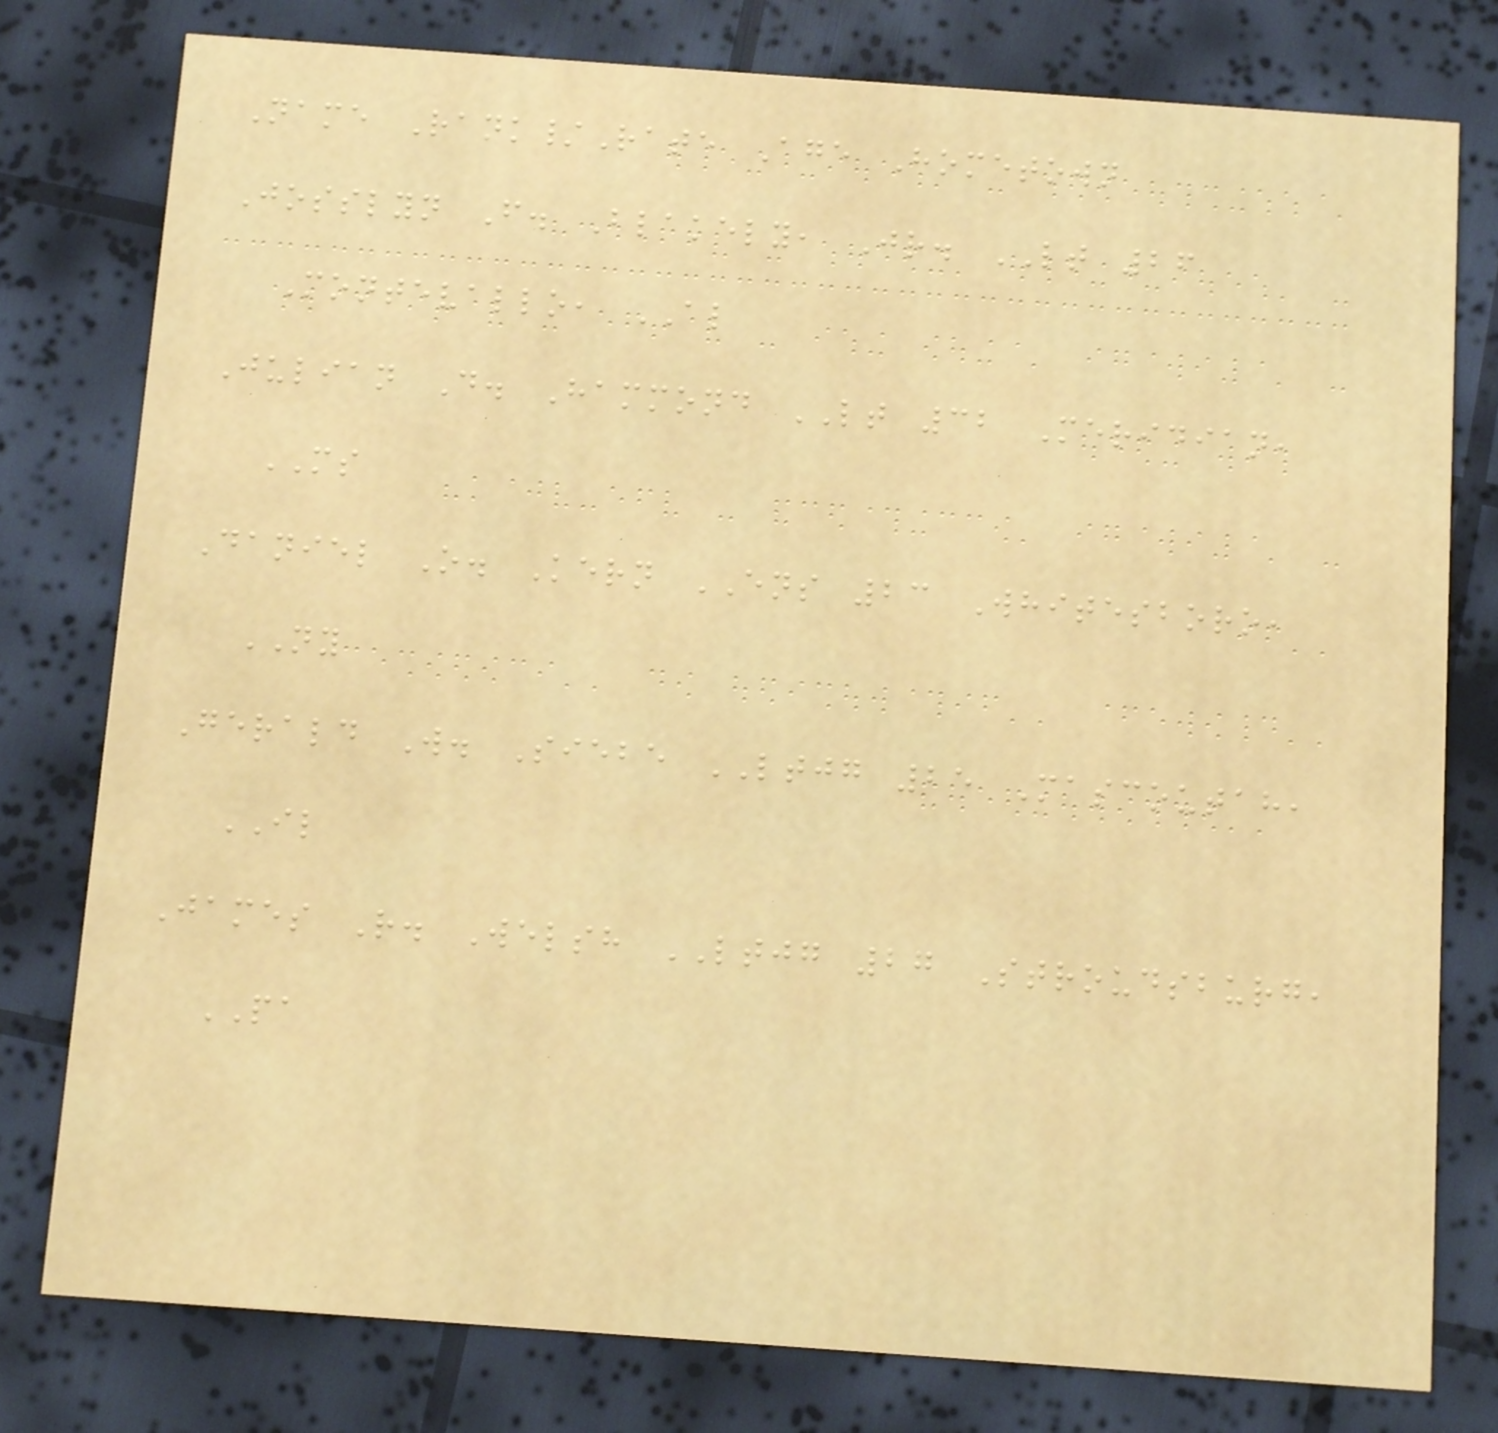Name Rank/Rate Age Hometown
Josslyn F. Blakely, Jr. LT 26
Montevallo, AL
Julian D. Hammond LT 32 Meridian,
MS
Daniel O. Kern ENS 23 Whitesboro,
NY
Gerald W. Siebe LTJG 25 Mascoutah,
IL
James R. Welsh LTJG 27 Stroudsburg,
PA
